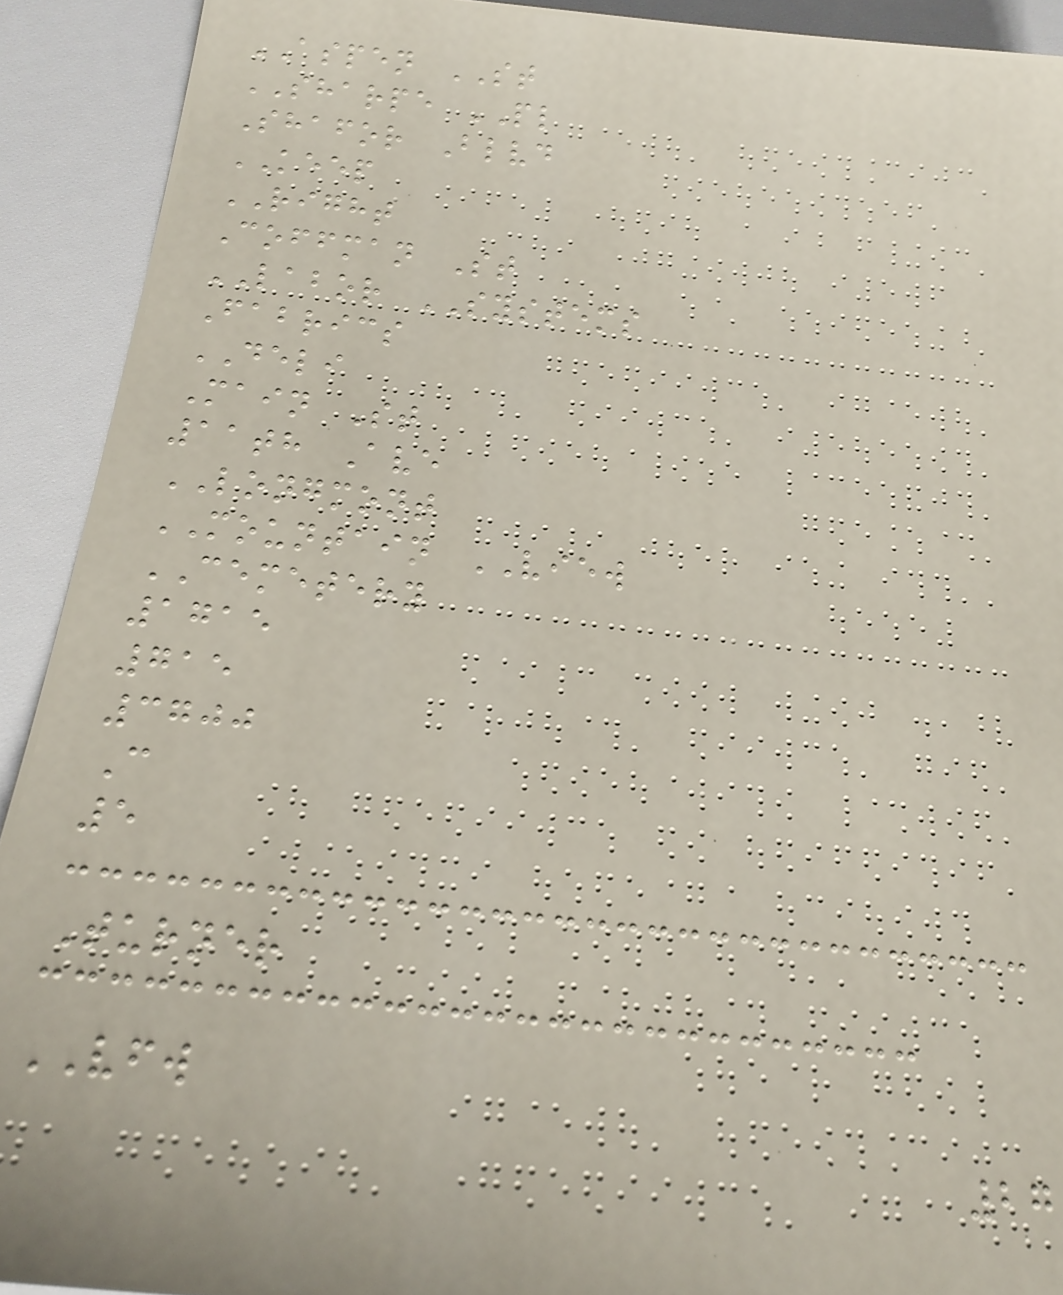ASPEN ST
SHARPE PL
Shafor Blvd
KEEP
RIGHT
Coffman St
LABOR SYSTEMS
Fabrics
DELI
Main St
11th Ave
LONGMONT
MOUNTAIN VIEW
CEMETERY
1715
715
3700
C
5
Turner
VFW
27
